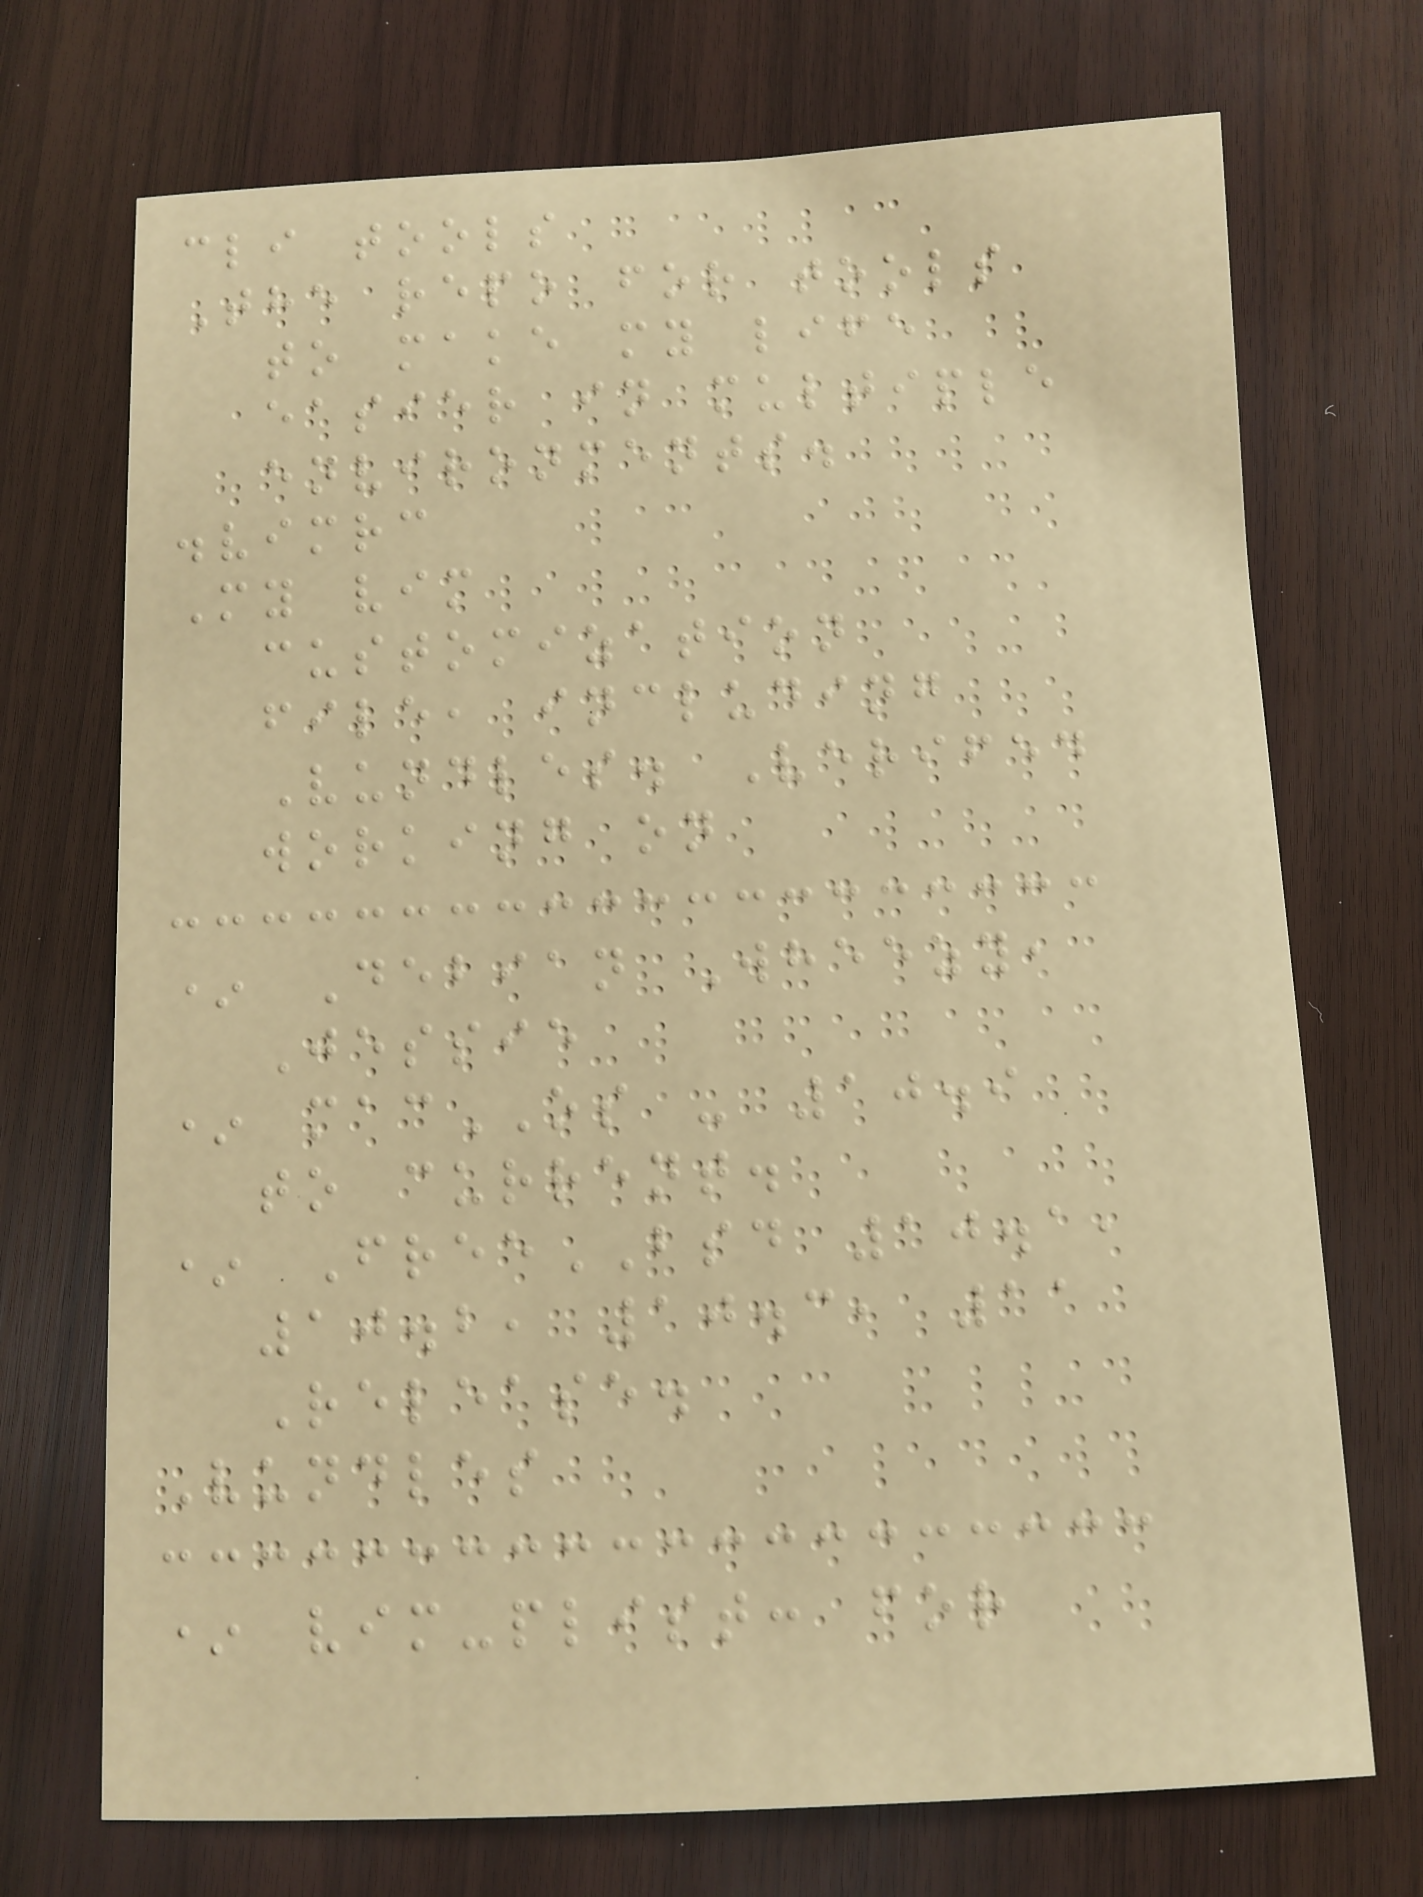cli tools
The repo for tools
to make my life
easier in multiple
environments.
.vimrc
My vim
customization
file, including
Vundles. Verifed
working on
* Debian Wheezy,
Jessie
* macOS - 10.9
to current.
* FreeBSD 10.1,
10.2, 10.3, 11
Release.
Vundles
* vim-plist: for
